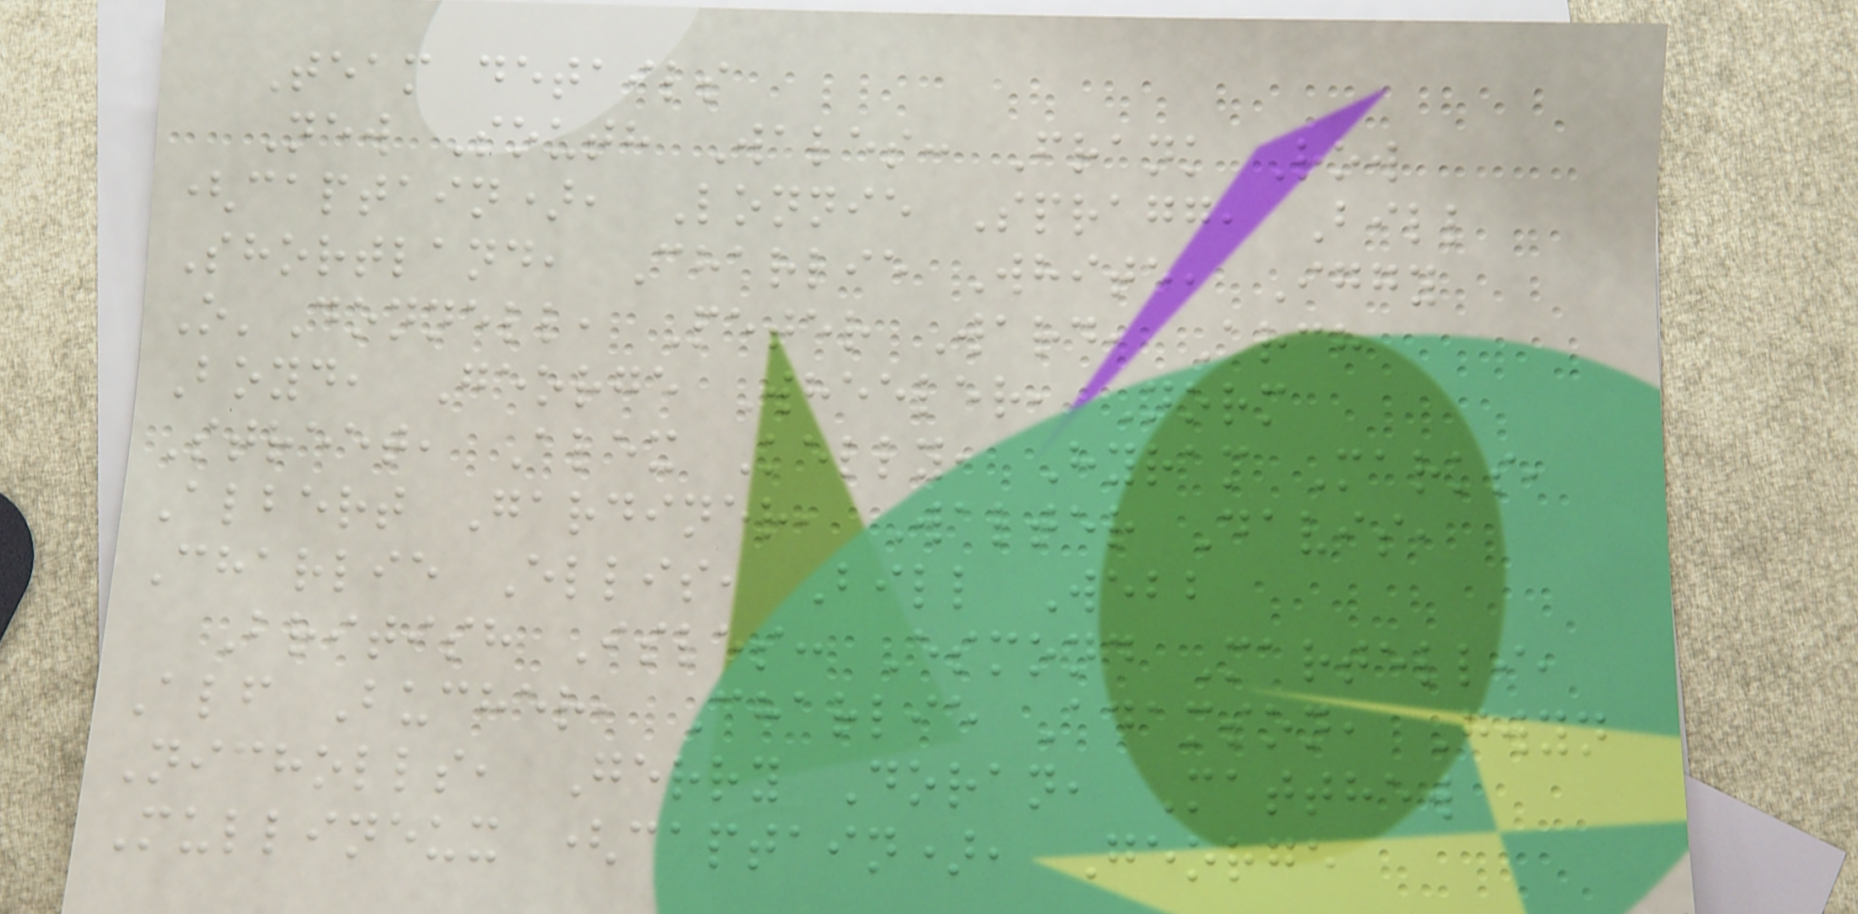Team details
New South Wales: Frank Row
(captain), Lonnie Spragg, Bill
Shortland, Charlie White, Iggy
O'Donnell, Peter Ward, Arch
Boyd, George Wheeler, Norm
Street, Alex Kelly, Hyram Marks,
Albert Gardiner, Walter Davis,
Charlie Ellis, Bill Webb
British Isles: Esmond Martelli,
Alf Bucher, Charlie Adamson, Gwyn
Nicholls, Gerry Doran, Matthew
Mullineux (captain), George
